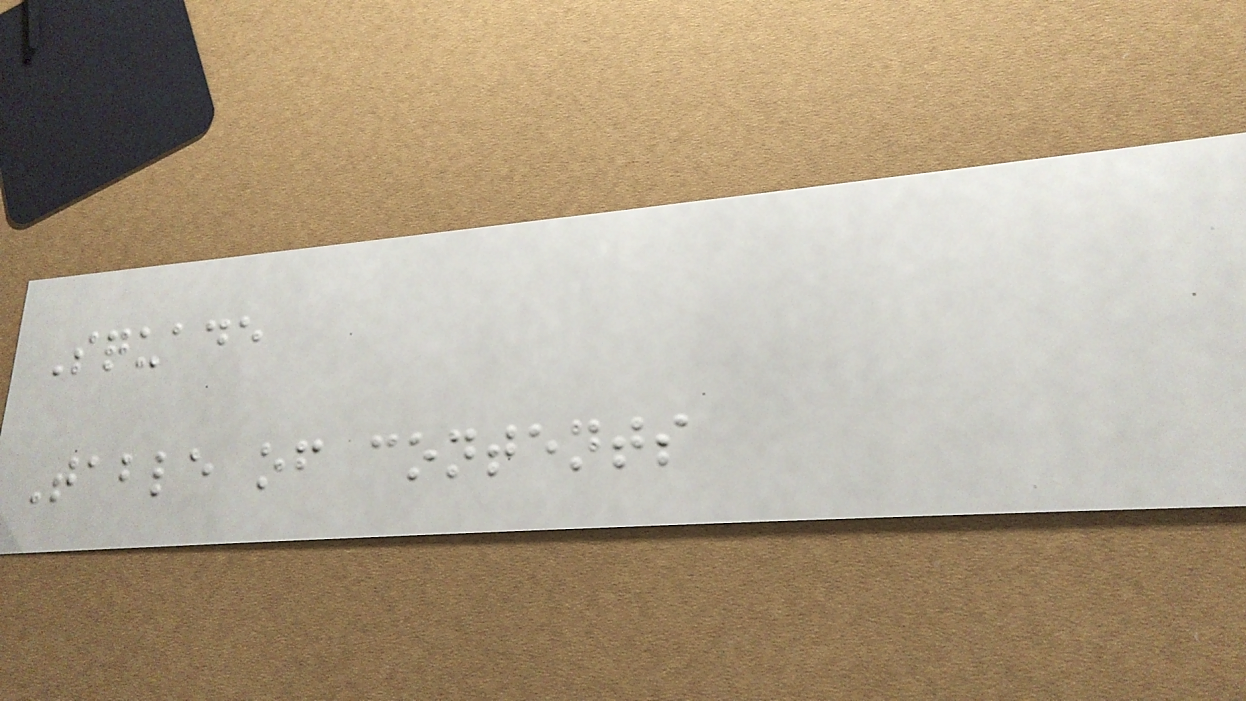Squade
Table of contents
